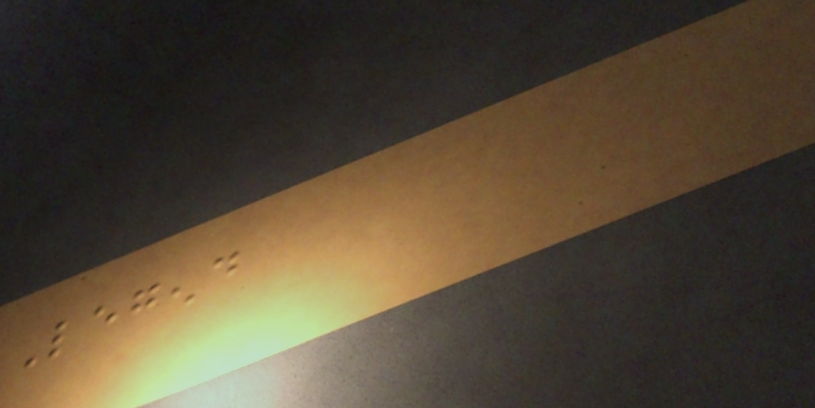Legend
